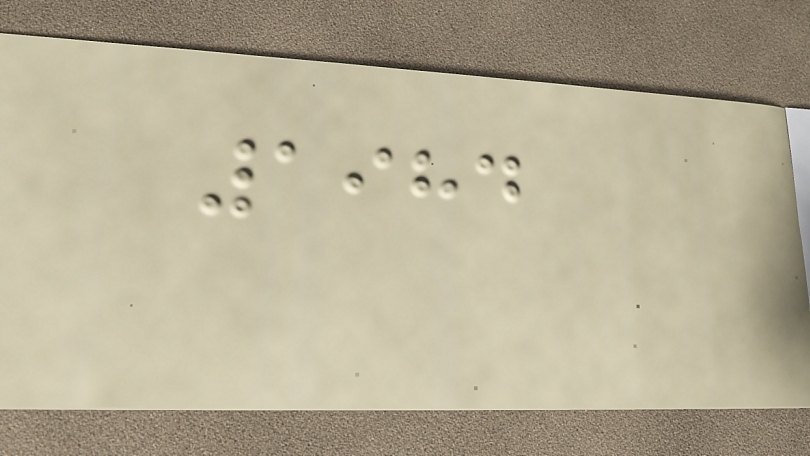1984
